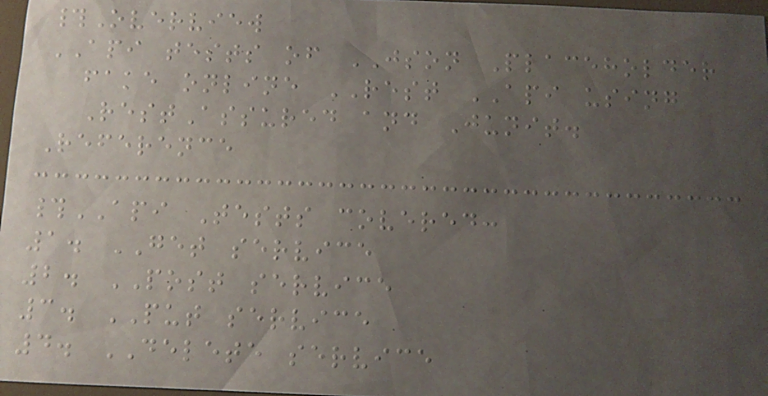#Overview
API tests of JSON Placeholder
fake online REST API using
RestAssured and Junit.
Reference
#API Tests covered:
1. GET service
2. POST service
3. PUT service
4. DELETE service
